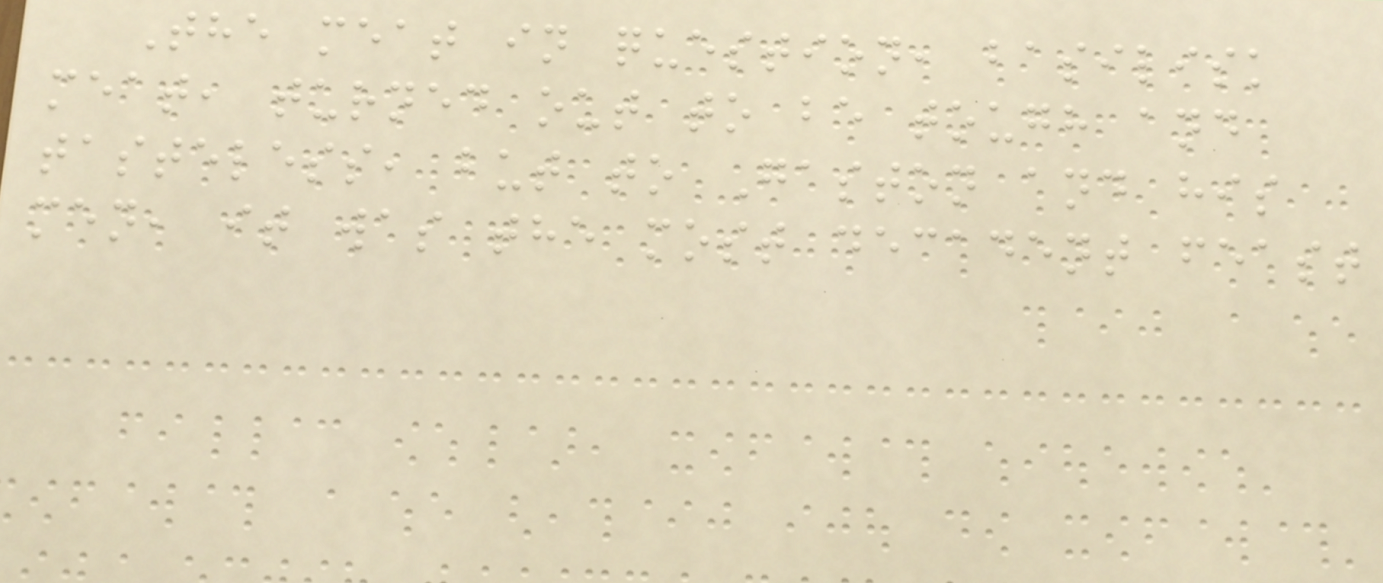The meat in question, basilisk
meat, turned out to be tough and
tasteless, but to Gaston and his
men, it was the most decadent feast
